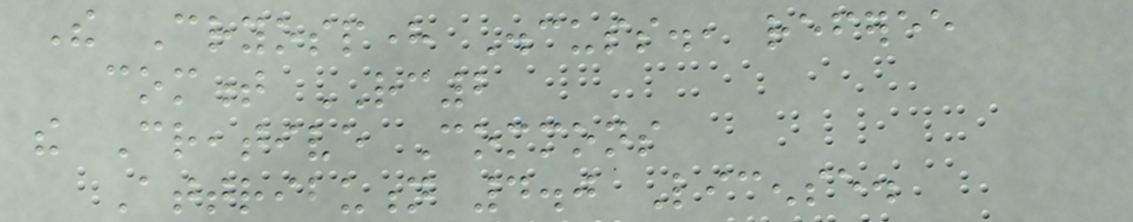The Cryosphere Discuss., referee
comment RC2
the Creative Commons
Attribution 4.0 License.
